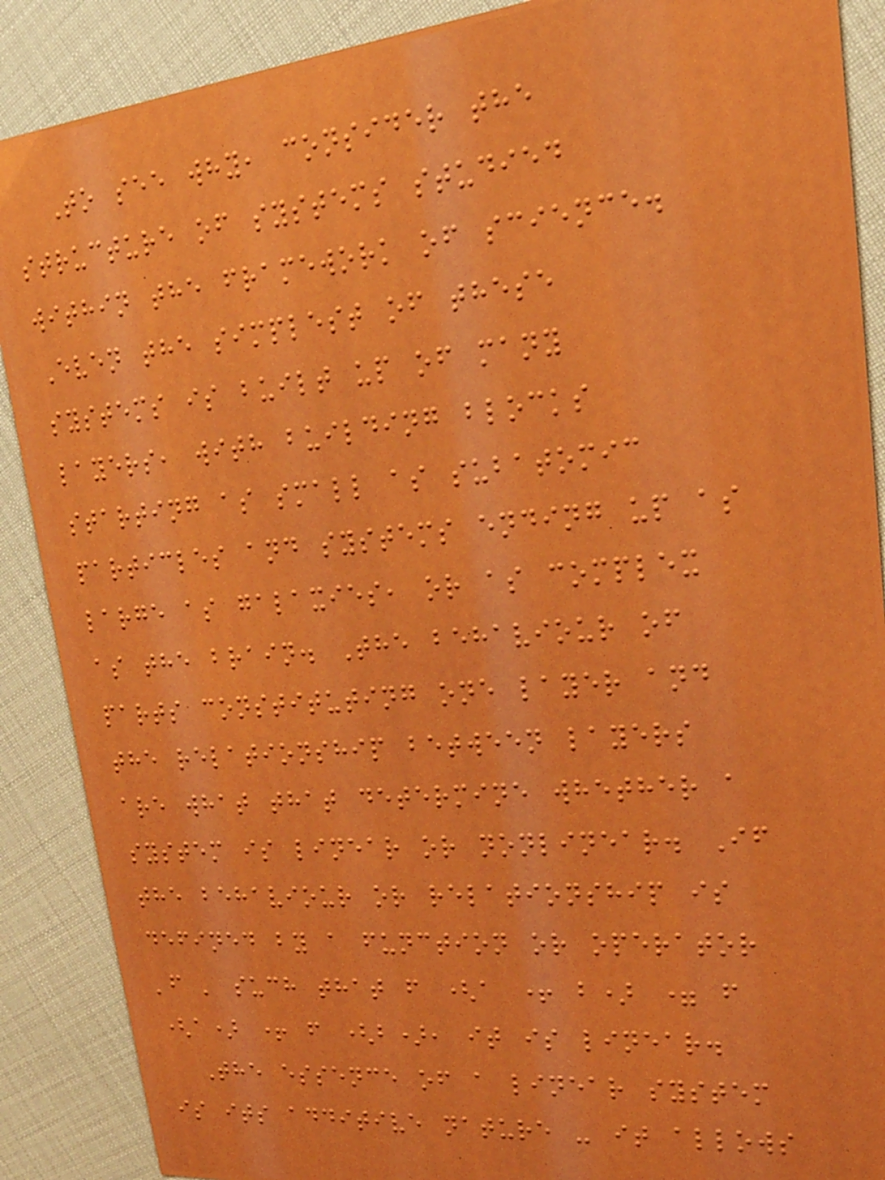To see why, consider the
structure of systems studied
within the framework of science.
Even the simplest of these
systems is built up of many
layers, with building blocks
starting as small as subatomic
particles and systems ending up as
large as galaxies, or as complex
as the brain. The behaviour of
parts constituting one layer and
the relationship between layers
are what that determine whether a
system is linear or nonlinear. If
the behaviour or relationship is
defined by a function or operator
'f ' such that f (a + b) = f
(a) + f (b), it is linear.
The essence of a linear system
is its additive nature - it allows
